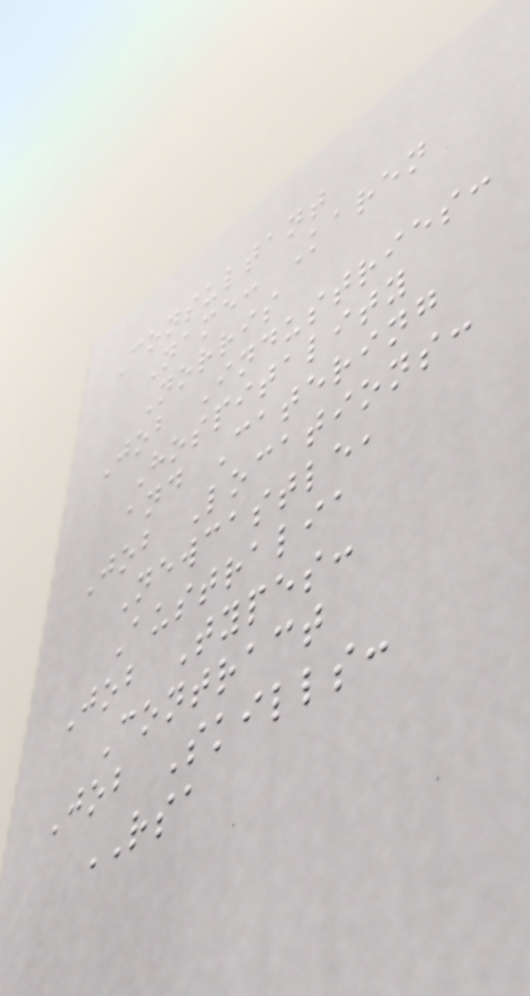Consultant
Name: Karen
Norris
Job Industries:
Hospitality
and Catering
Job Locations:
Newcastle,
Australia
Job Types:
Contract
Job Skills:
RSA
